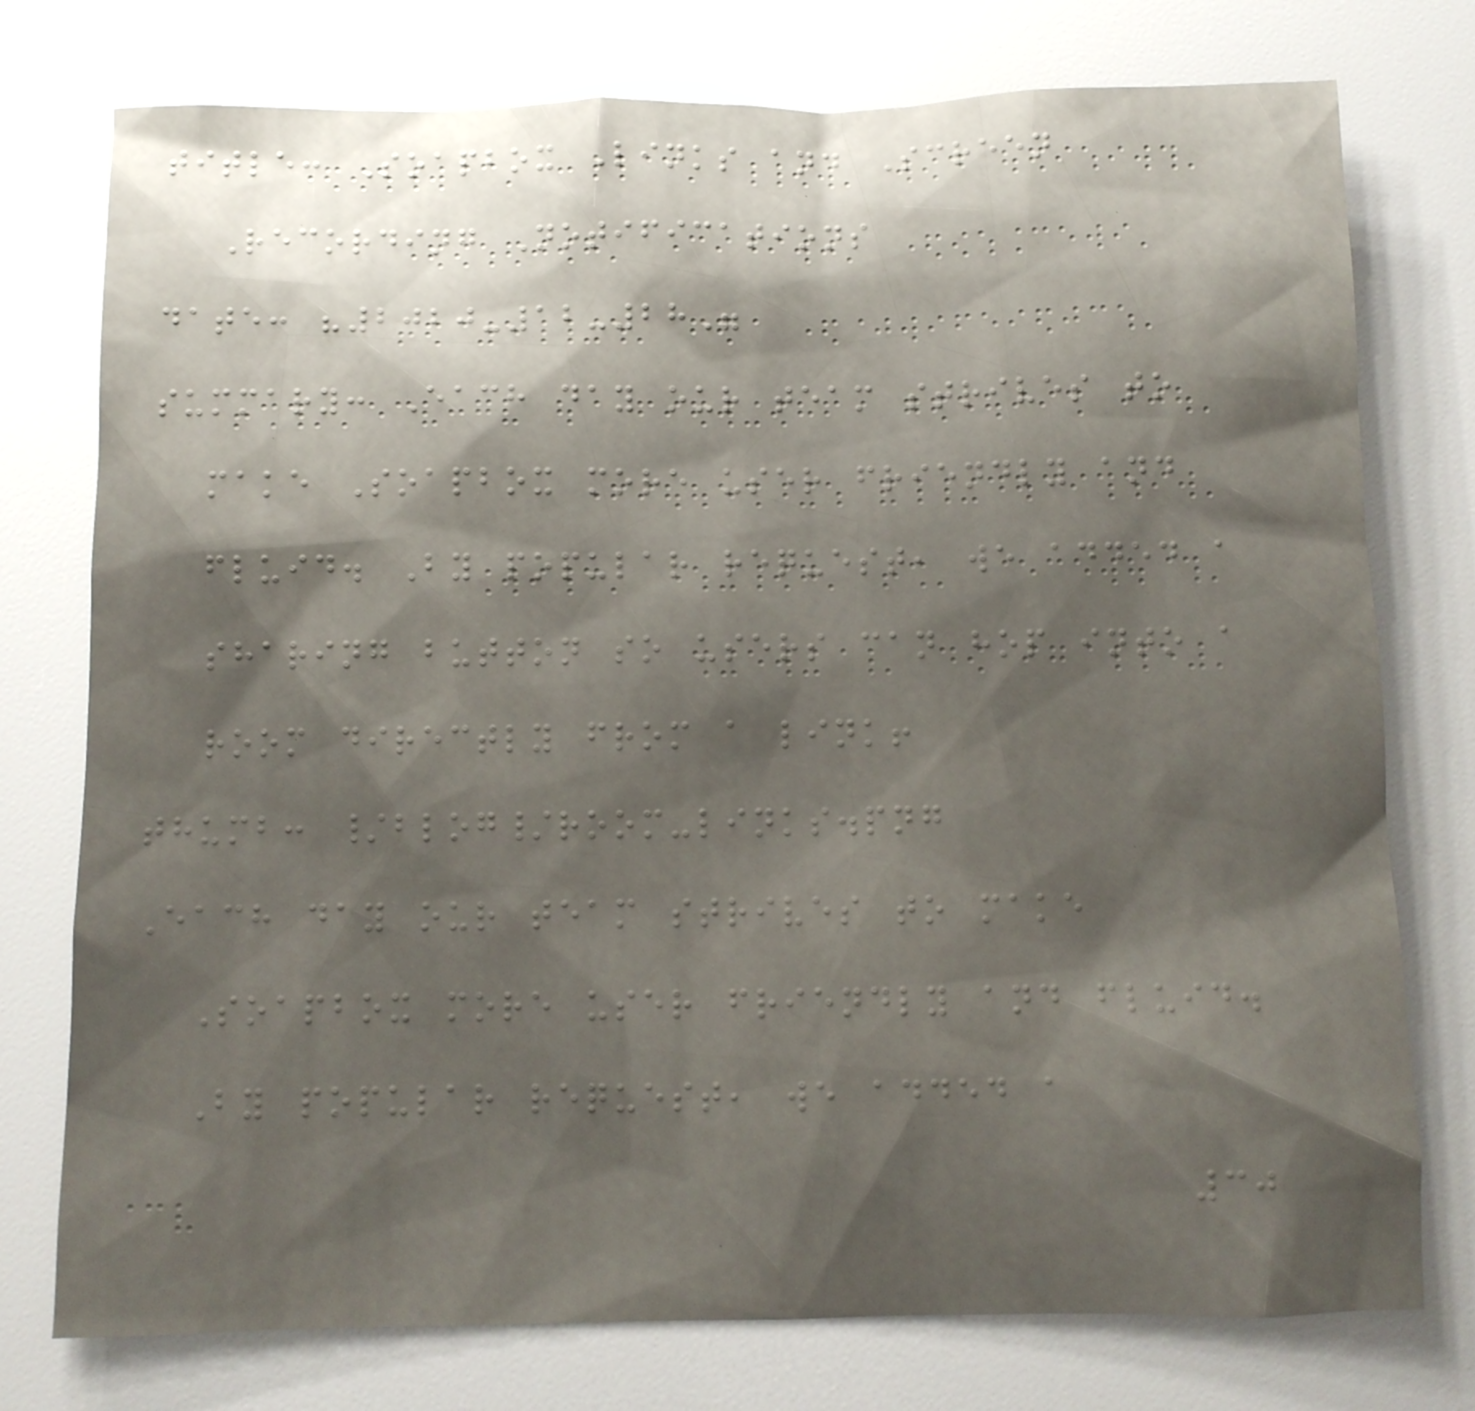title: Soapbox Links and Screen
Recording Notifications
date: "2020-12-28"
summary: Each day our team strives to
make Soapbox more user friendly and
fluid. By popular request, we added a
sharing button so users can hop into a
room directly from a link!
thumb: /blog/room-links.png
Each day our team strives to make
Soapbox more user friendly and fluid.
By popular request, we added a
30
